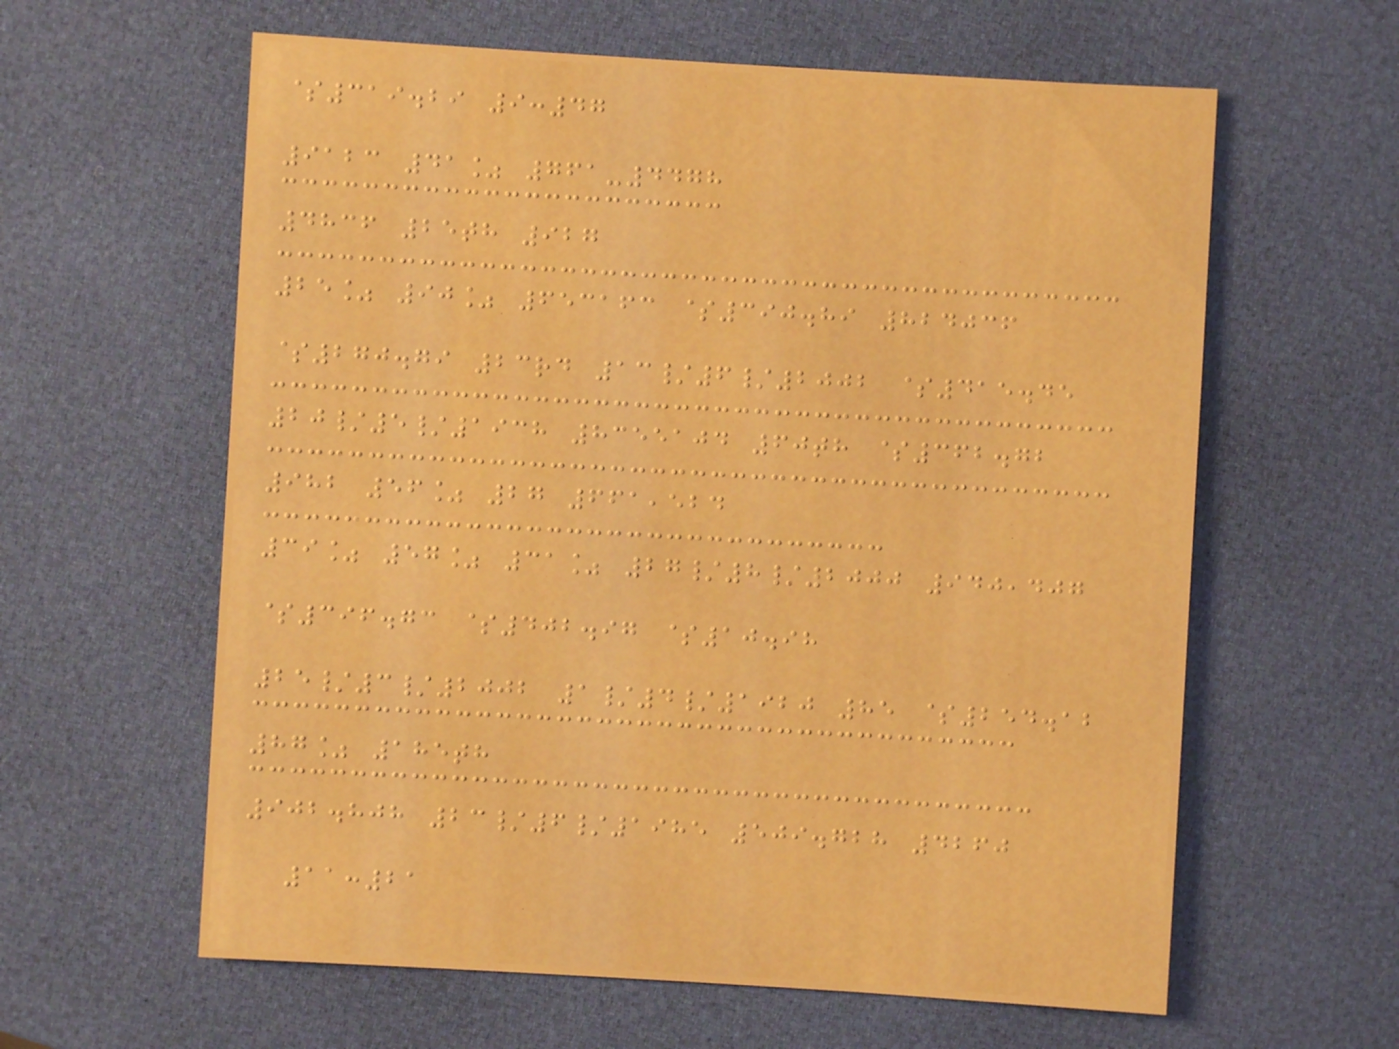$319.29 9:47
9123 41% 761-4478
4836 25th 927
25% 90% 653163 $390.89 824036
$270.79 23rd 13/6/2002 $415.45
20/5/1938 8355104 60th $362.72
982 56% 27 661,524
39% 57% 31% 27/8/2000 940,407
$396.73 $402.97 $10.98
25/3/2002 1/4/1920 85 $254.12
87% 185th
902.808 23/6/1985 509.728 4260
11:21
